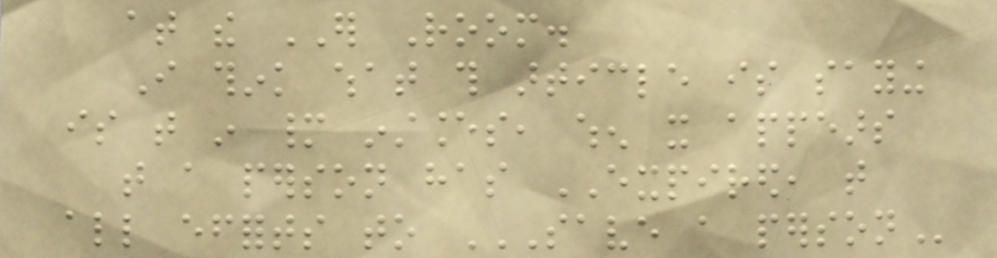at the ER Room.
I think what this article is saying
is that in many instances, when it appears
that a person has EXPIRED, that
all efforts to SAVE A PERSON
